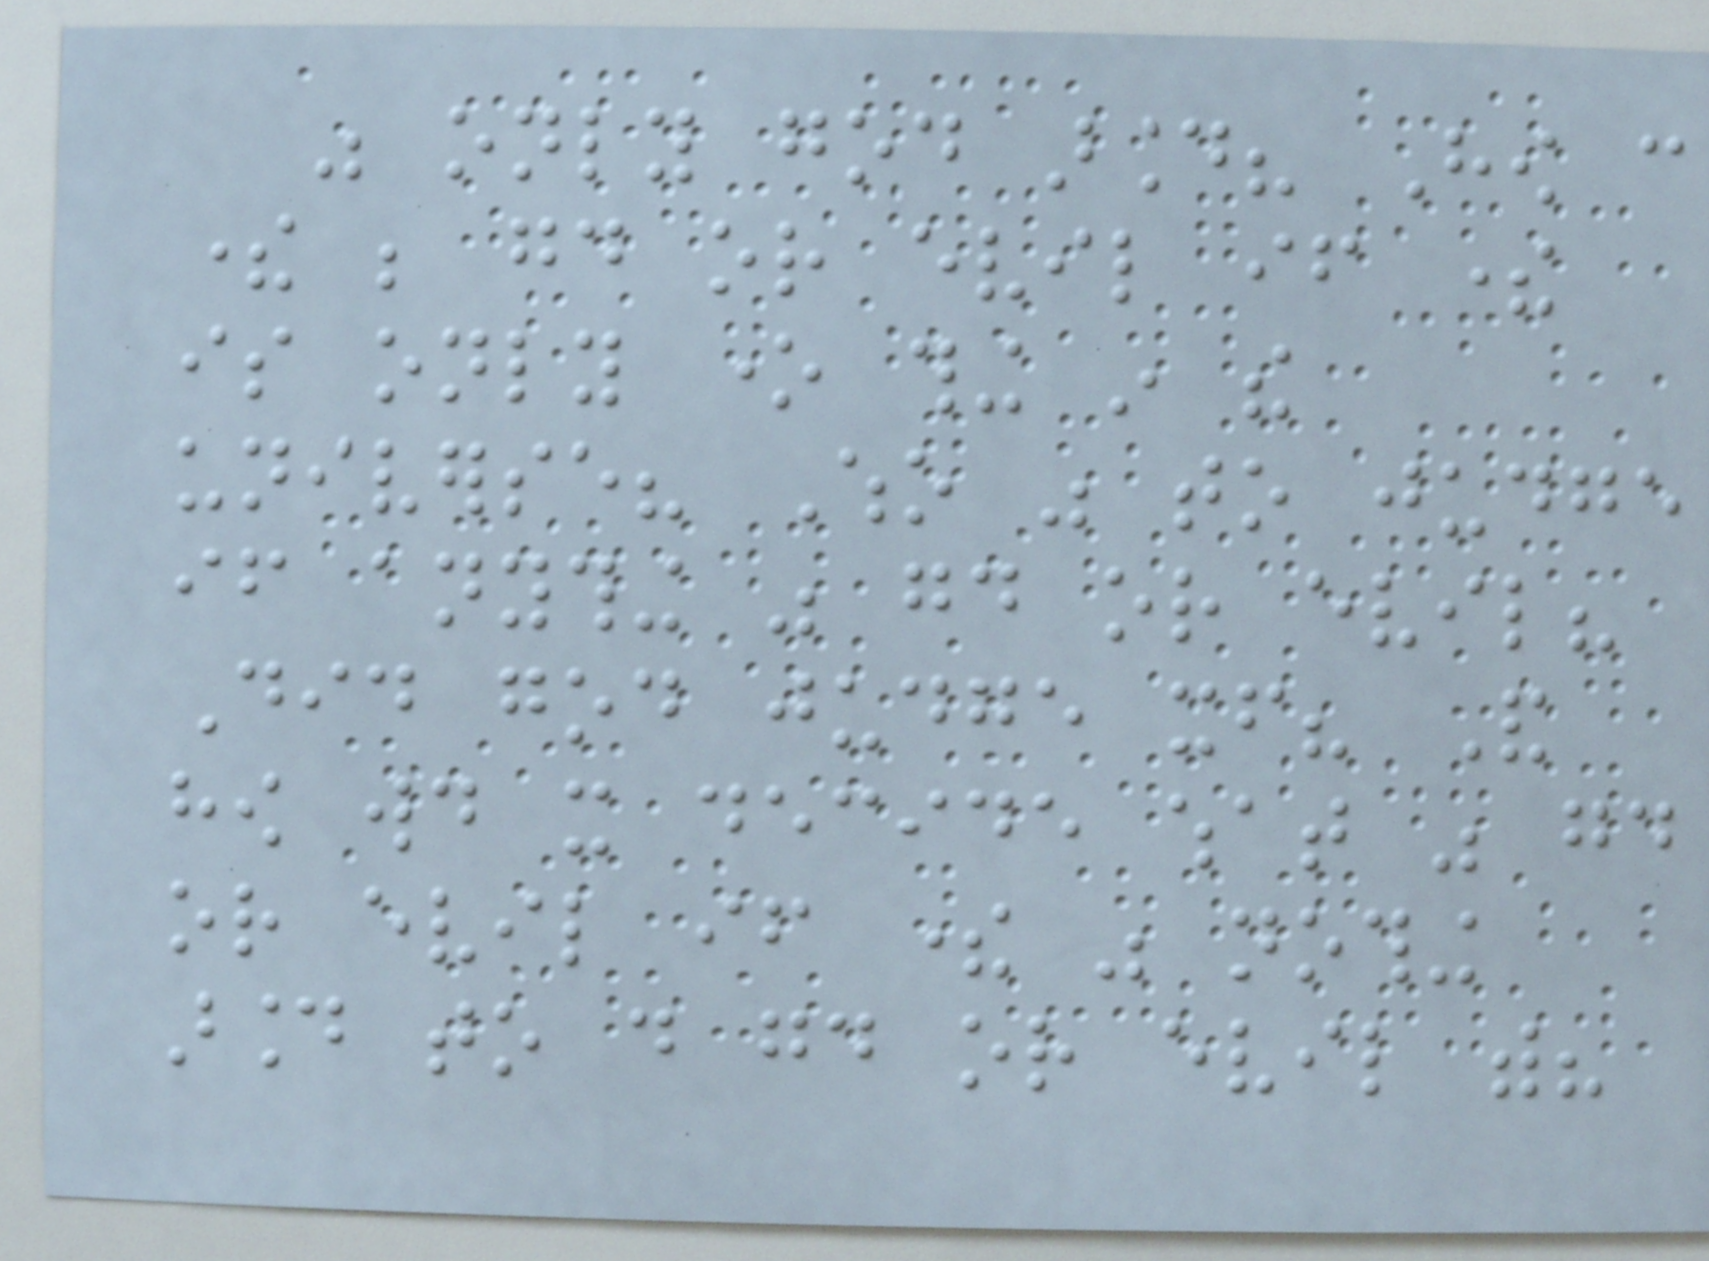was only god around? How can
there be good or evil if there
is only one thing in the
universe? Who was to judge
if anything was good or evil?
Did god judge itself? And
how would it decide what was good
or evil if there was nothing
around to do good or evil with?
